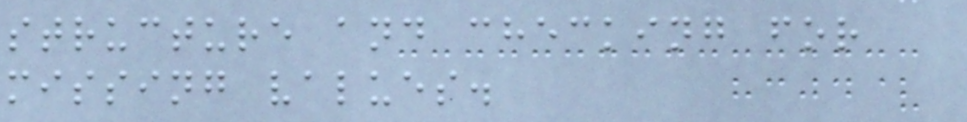structure and checking for
missing values.
